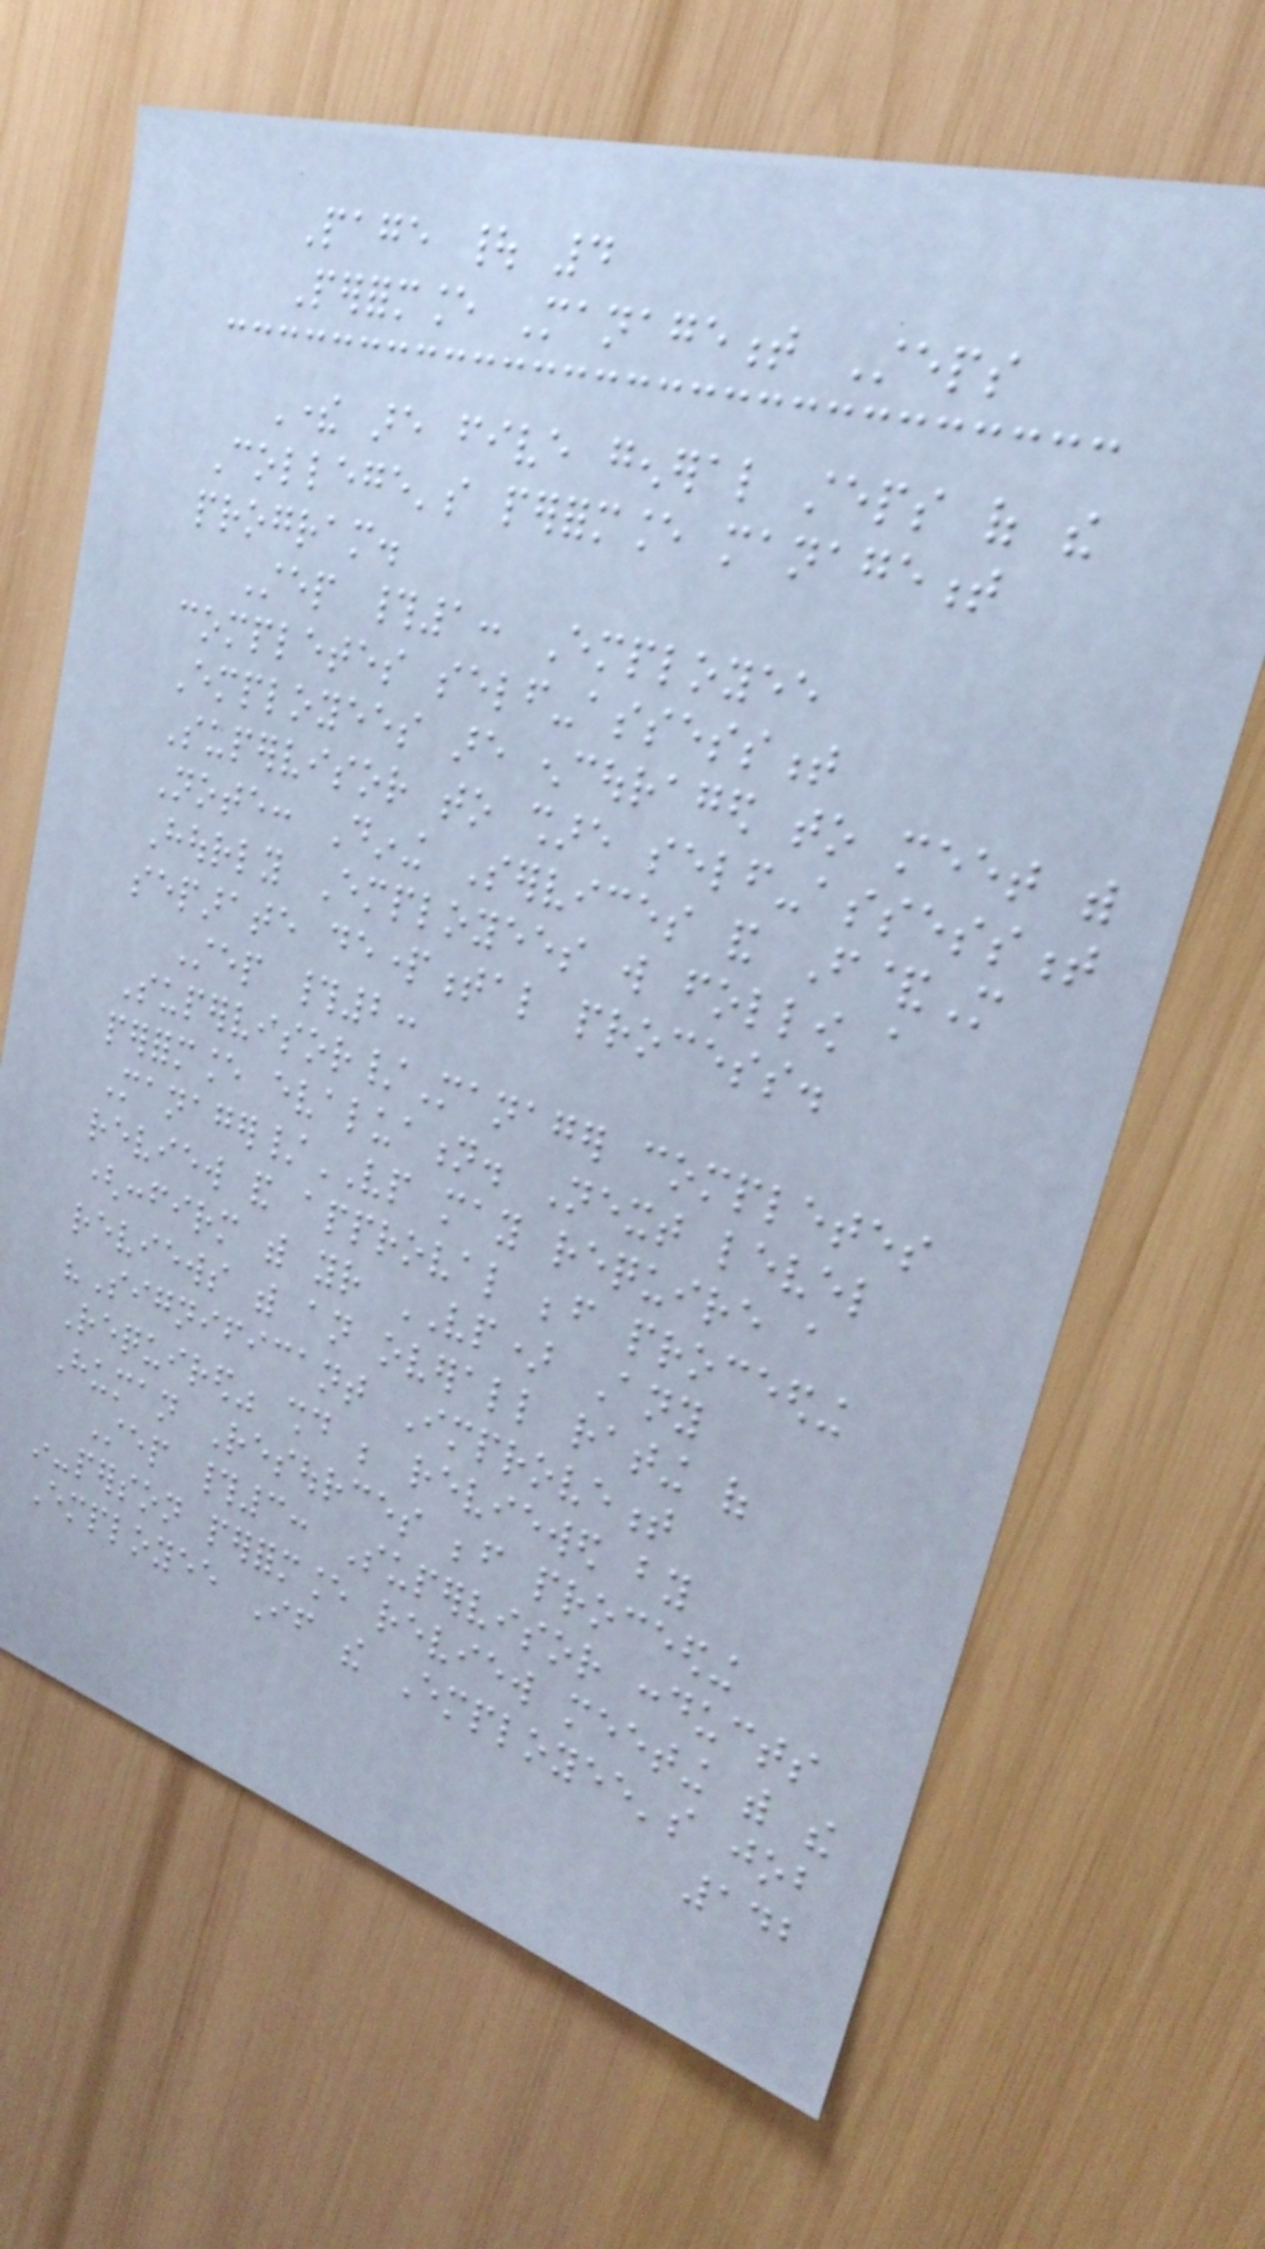Page | 4
Performance Management Steps
There are five general steps of the
College's performance management
program.
Step #1: Employee
completes self-assessment
Employees are encouraged to meet with
Supervisor to share self-assessment
Note: Dining Services and F&M
Hourly Employees will follow a
separate departmental process.
Step #2:
Supervisor/Manager completes
performance evaluation. Next level
Manager/VP may require a
review and approval before proceeding
(confirm with your VP) Any
reviews with an overall rating of
"Significant Improvement
Required" should be reviewed by
Human Resources before proceeding
Step #3: Supervisor conducts
in-person performance review meeting with the
Employee If the Employee's job
142
